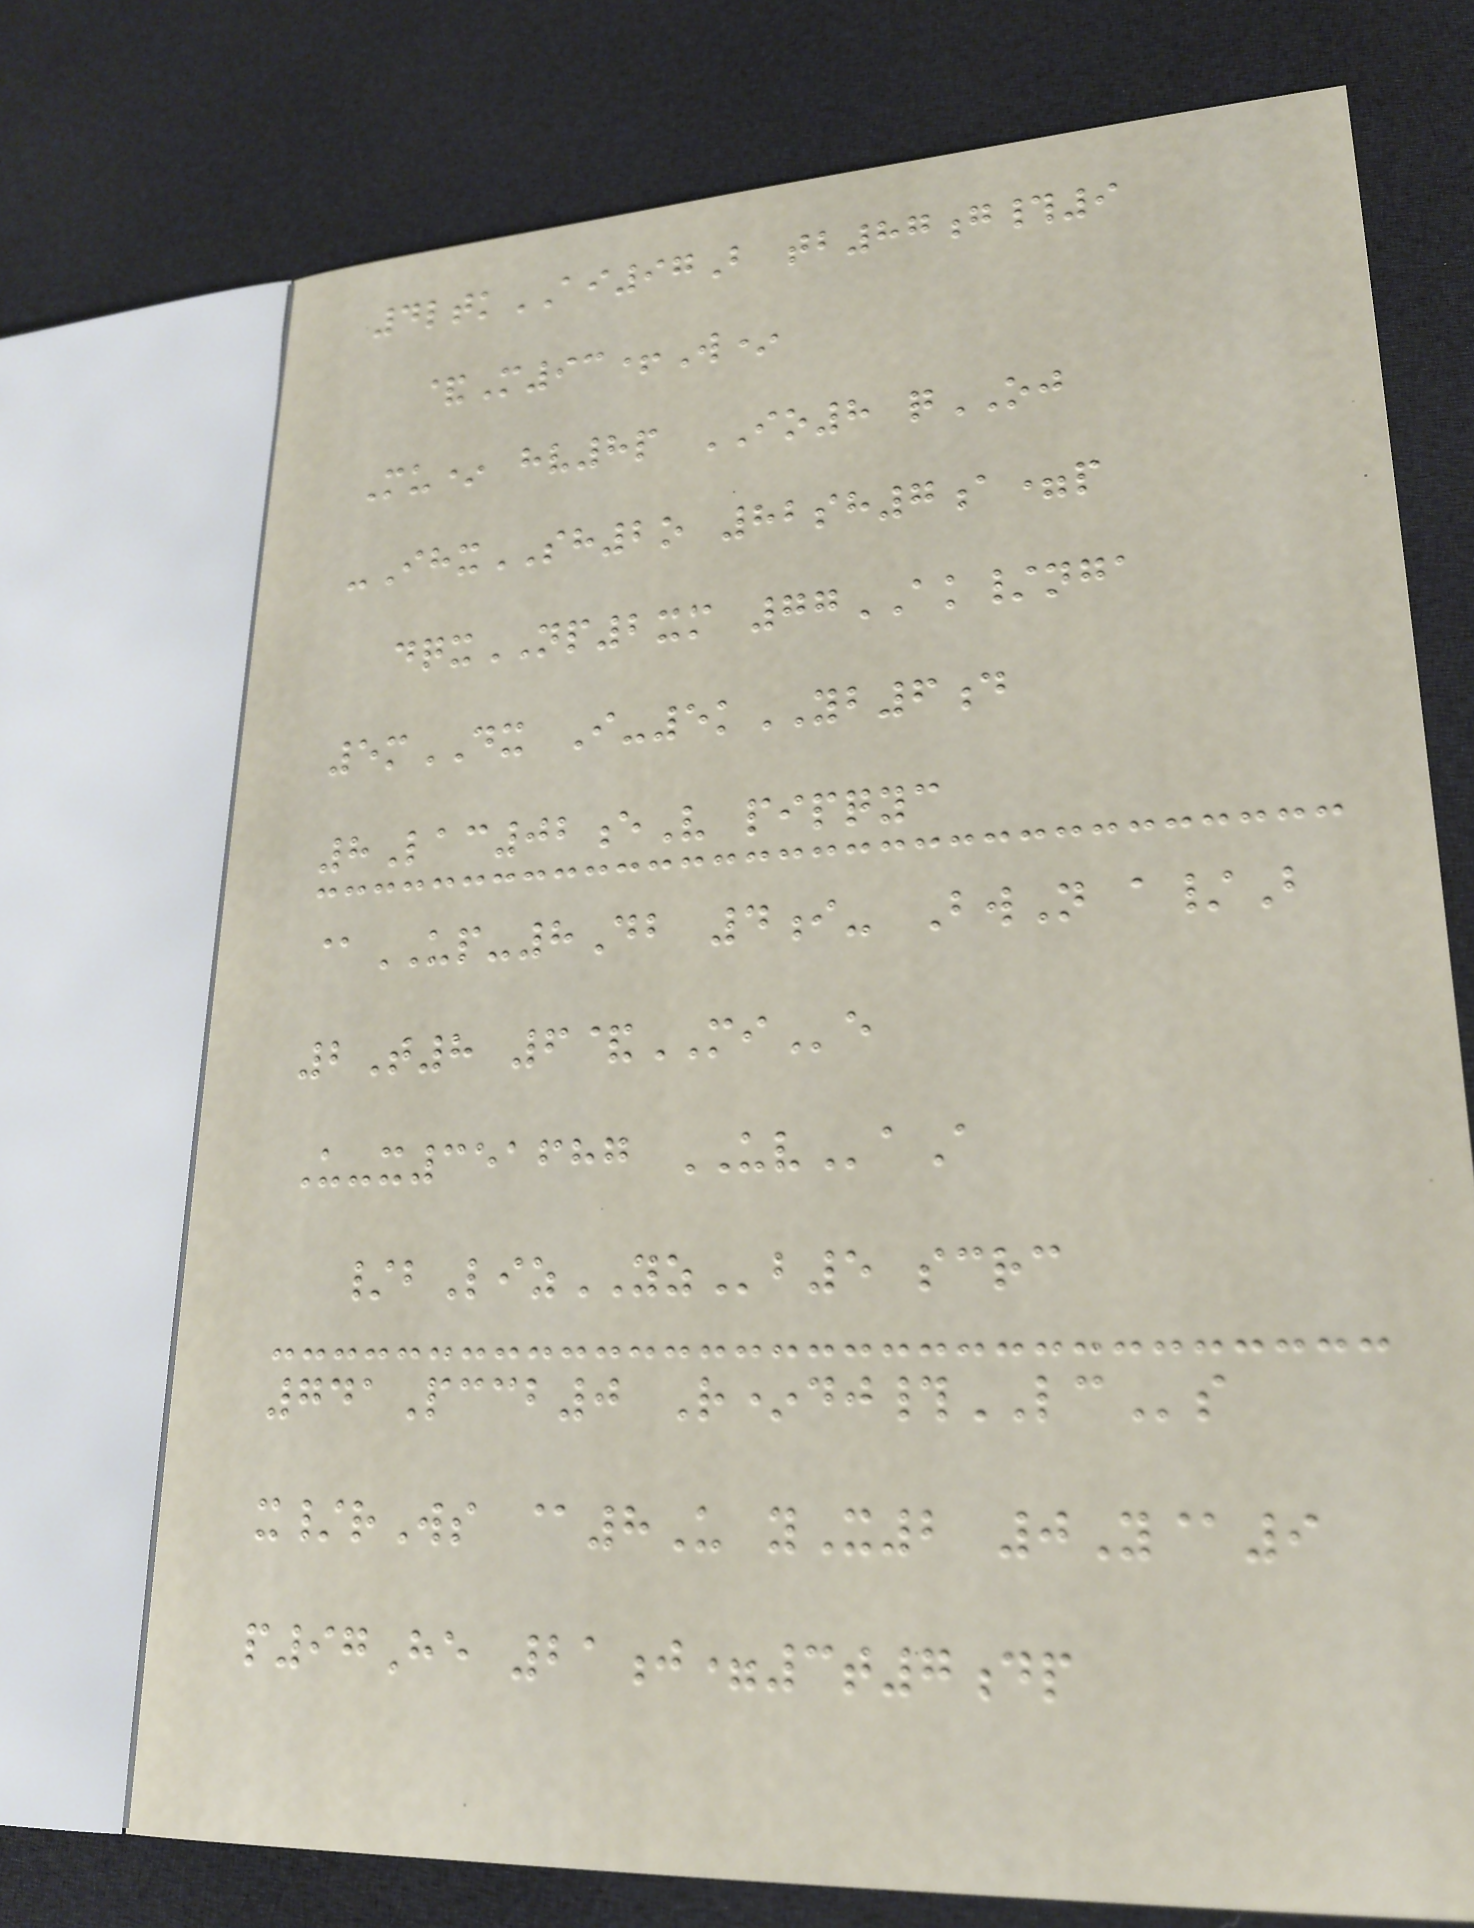4ltkAI97B tb87g#9
&M93+W*
Mu* hv8p IO8 qOJ
-IhxSH2o 82sh7a=p
dqxNP2xm 77AK/nga
5mDX I-5kYB6d
8Lac02eV pipqyc
@UP-8Db 4i- BwN a/B
2T8 6&MIe
U-x351687 UVaA
/bLizYZb5 scrc
741Pccb0 R*dj#LCs
x/rWs @8U yX2 0Y@9
p97He 21j=3t7dp
